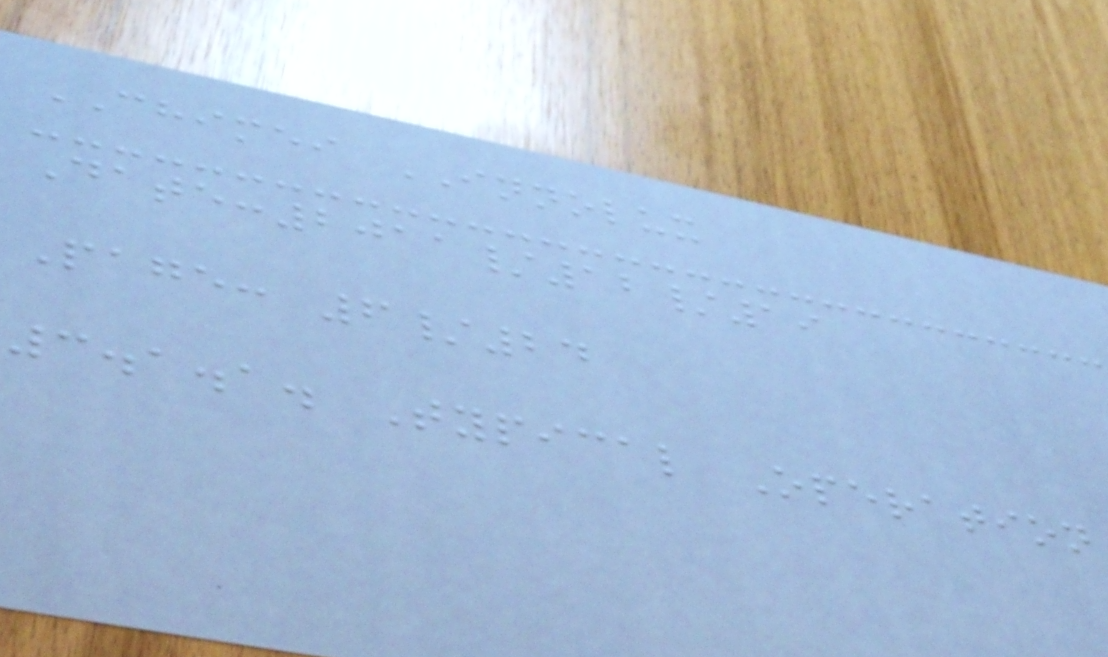CHIMEI INNOLUX
Date:2011/12/19
Page: 6/24
3.1.1. Typical Operation
